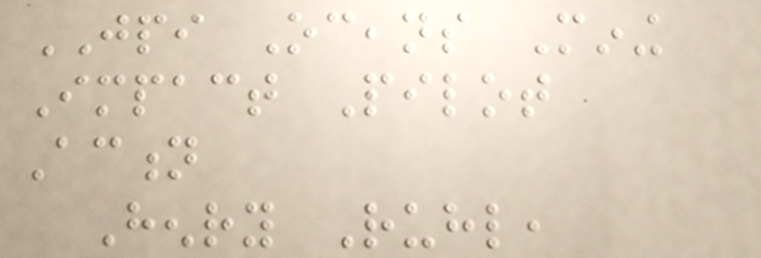JPI Oceans Mining
Impact Pilot
Action
Henry Ruhl,
